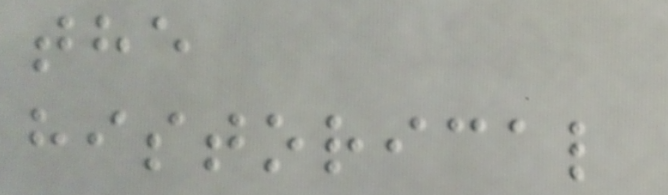the
historical
